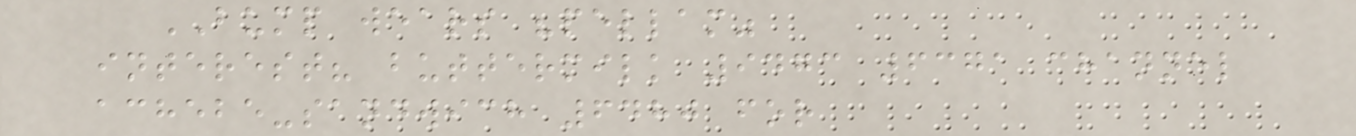BUMP wears "pellam"
interest? buttermilk 9473 6371 channel
achebe-sandwich 6480 for
